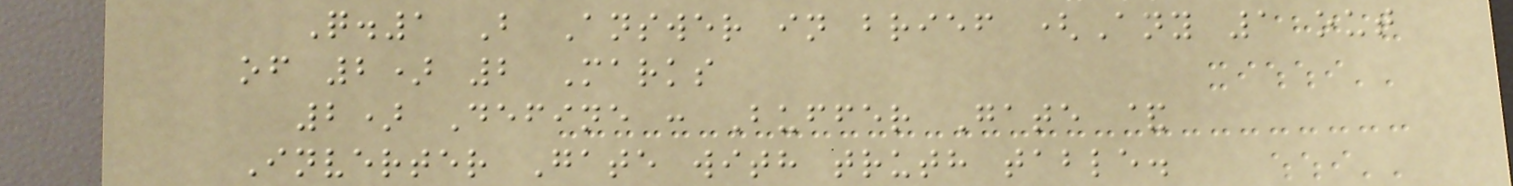Q.1 B Answer in brief (Any 1 out
of 2) 2 Marks
2) Define : Buffer Gate &
Inverter Gate with truth table.
